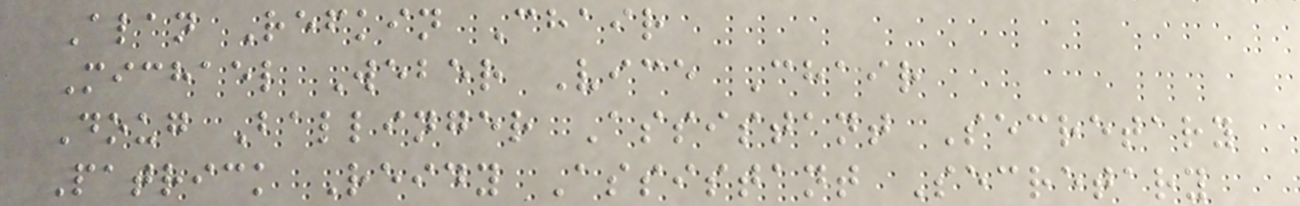Alan Refkin Chair
Michael Weber Vice Chair
Doug Ballinger Assistant Secretary
Patrick Reidy Assistant Secretary
